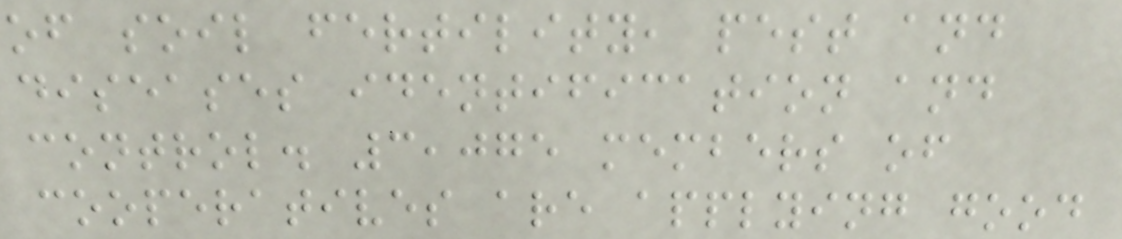of soil fertility, pest and
diseases identification and
control. 3,075 members of
cooperatives are applying good
